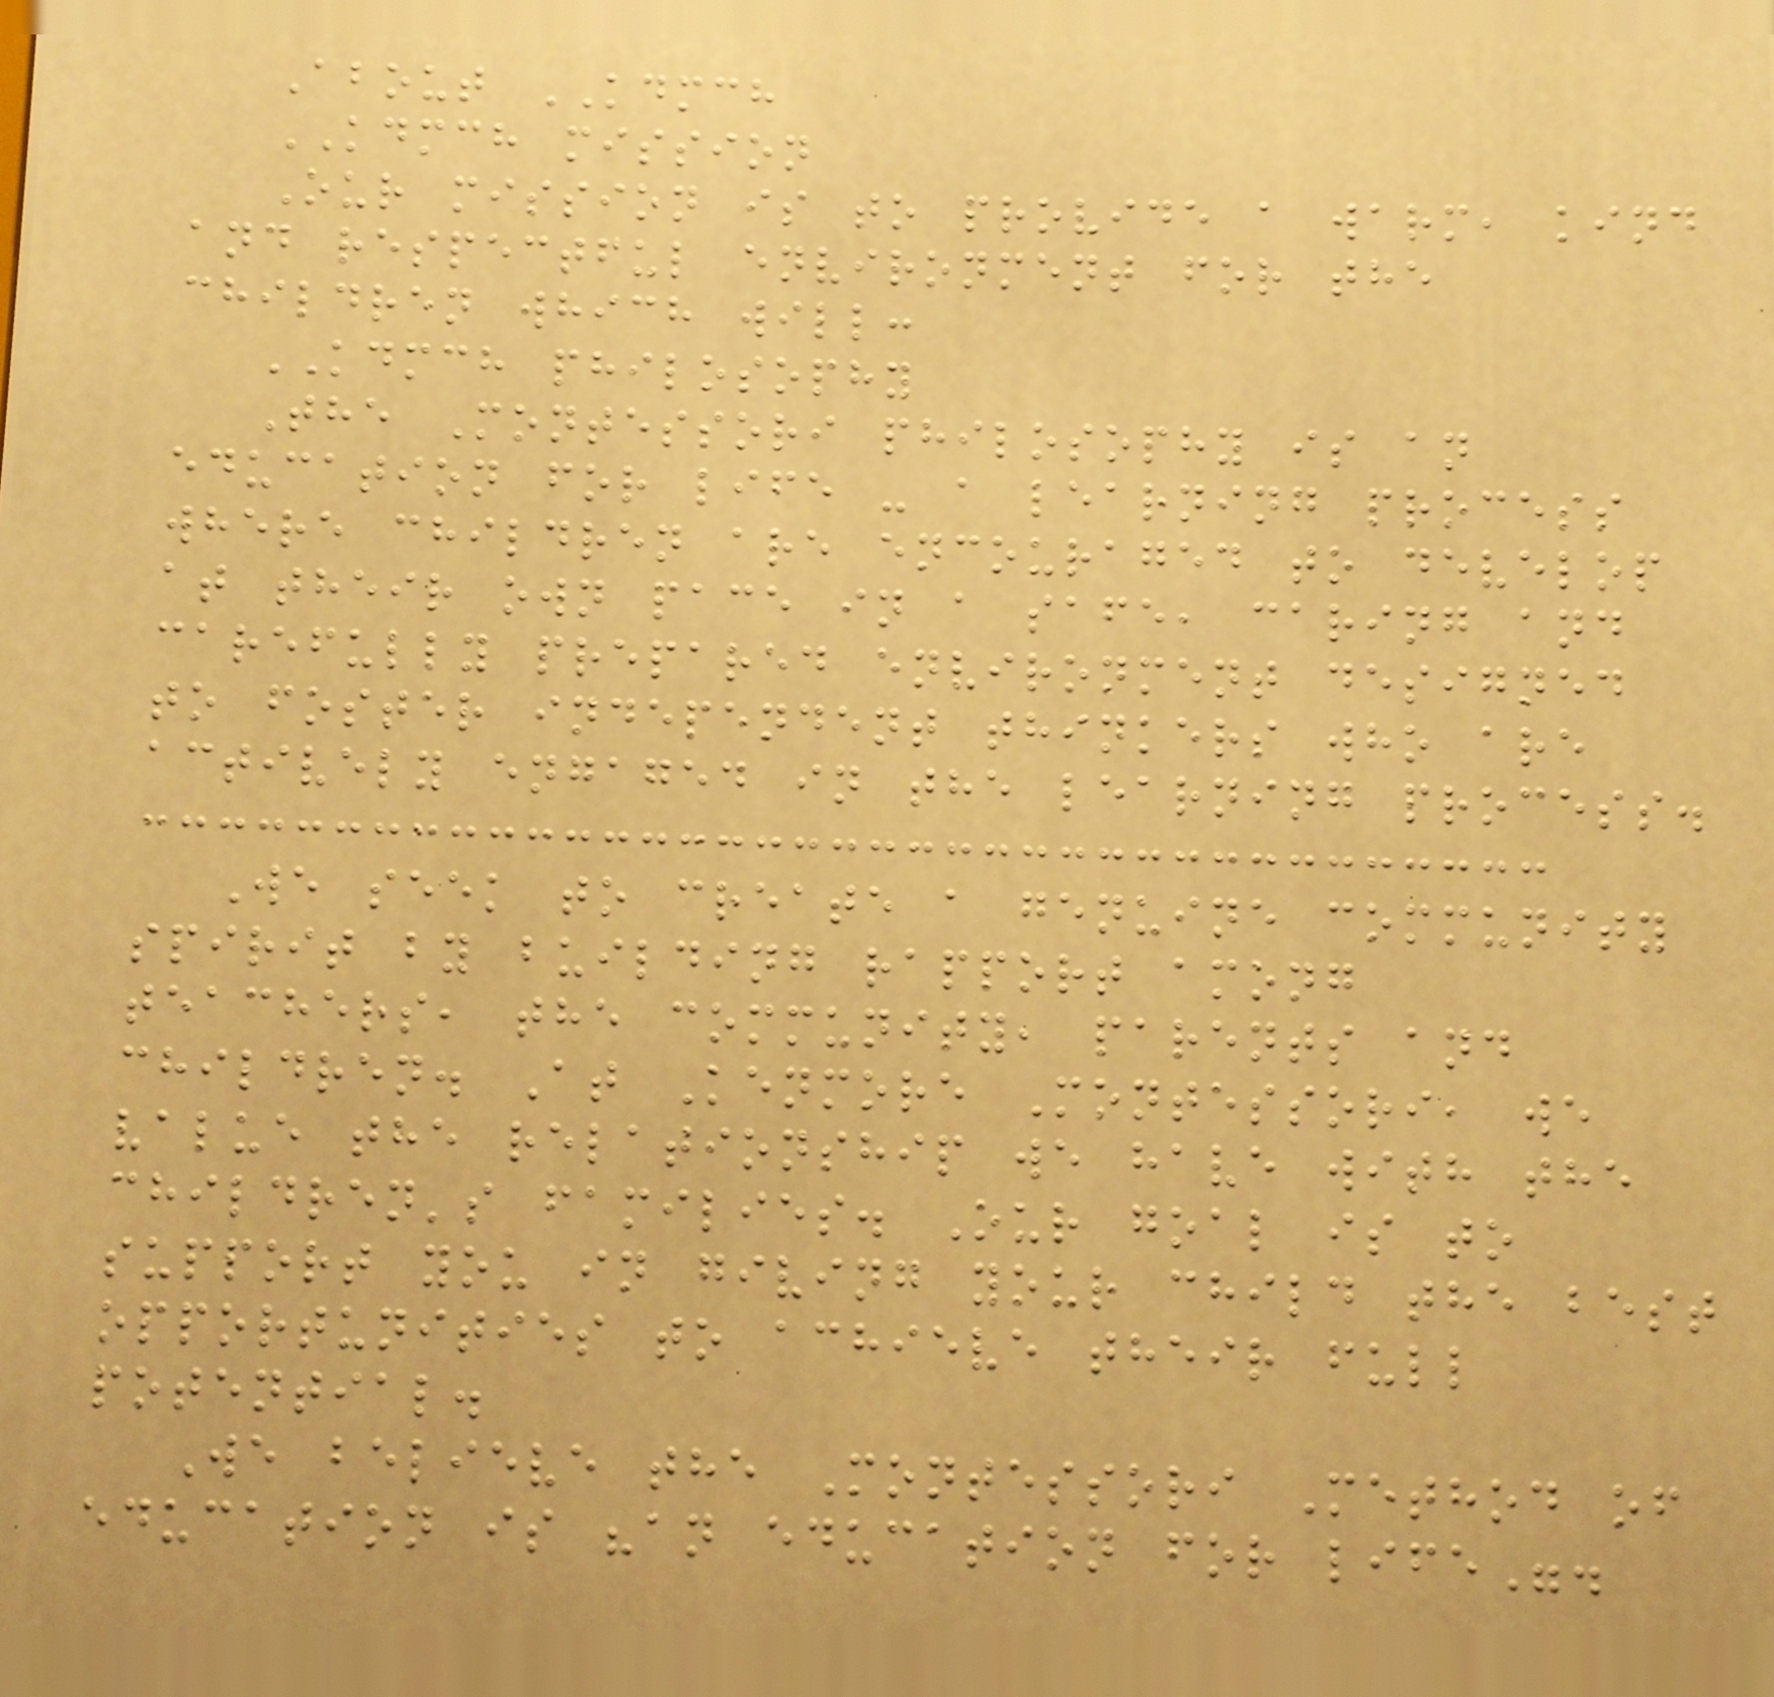About KDMCH
KDMCH mission
Our mission is to provide a warm, kind
and respectful environment for the
children which will:
KDMCH philosophy
The Montessori philosophy is an
education for life - a learning process
where children are encouraged to develop
at their own pace in a safe, caring and
carefully prepared environment designed
to foster independent thinkers who are
actively engaged in the learning process.
We seek to create a genuine community
spirit by building rapport among
teachers, the community, parents and
children. At Kenmore Montessori, we
value the relationship we have with the
children's families. Our goal is to
support you in giving your child the best
opportunities to achieve their full
potential.
We believe the Montessori Method of
education is "an education for life".
